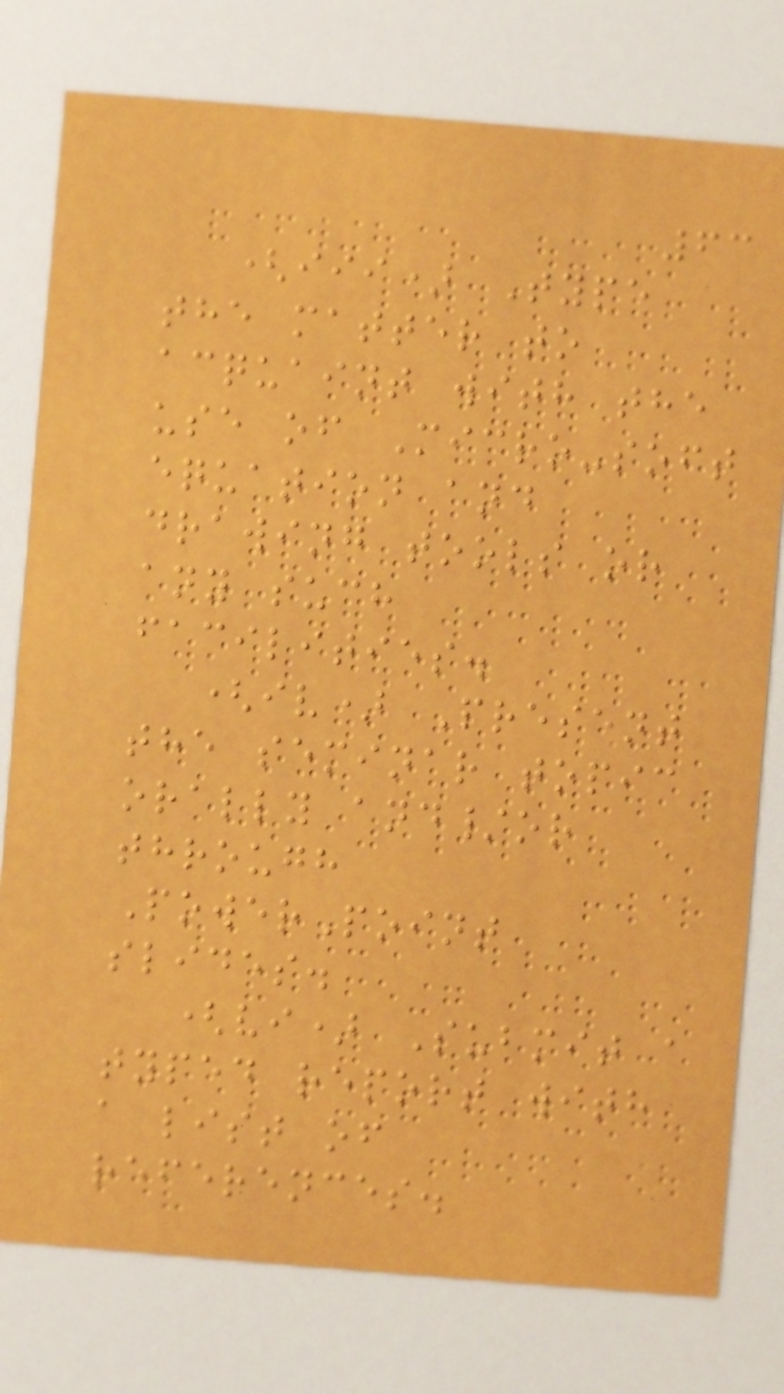63
(iii) Type
the matter to
acquaint with the
use of Micro-soft
equation and
drawing tools or
any such
facilities.
(iv) Present
the seminar topic
orally and/or
through
PowerPoint
slides.
(vi) Submit a
typed report with
a list of
references.
